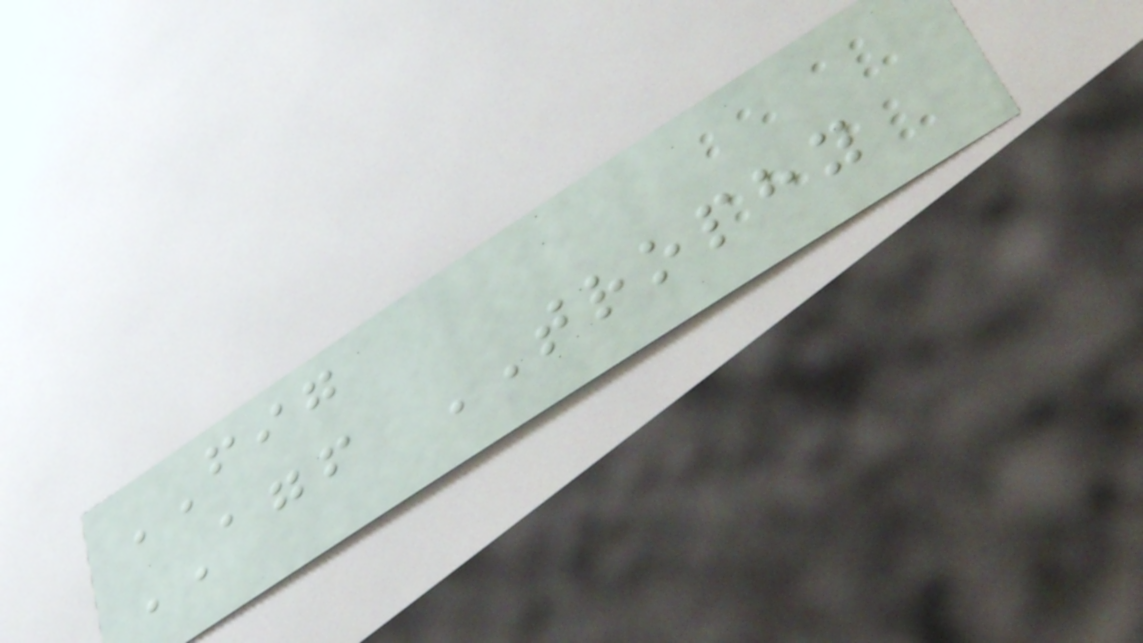FIG
AGF TROPHY
